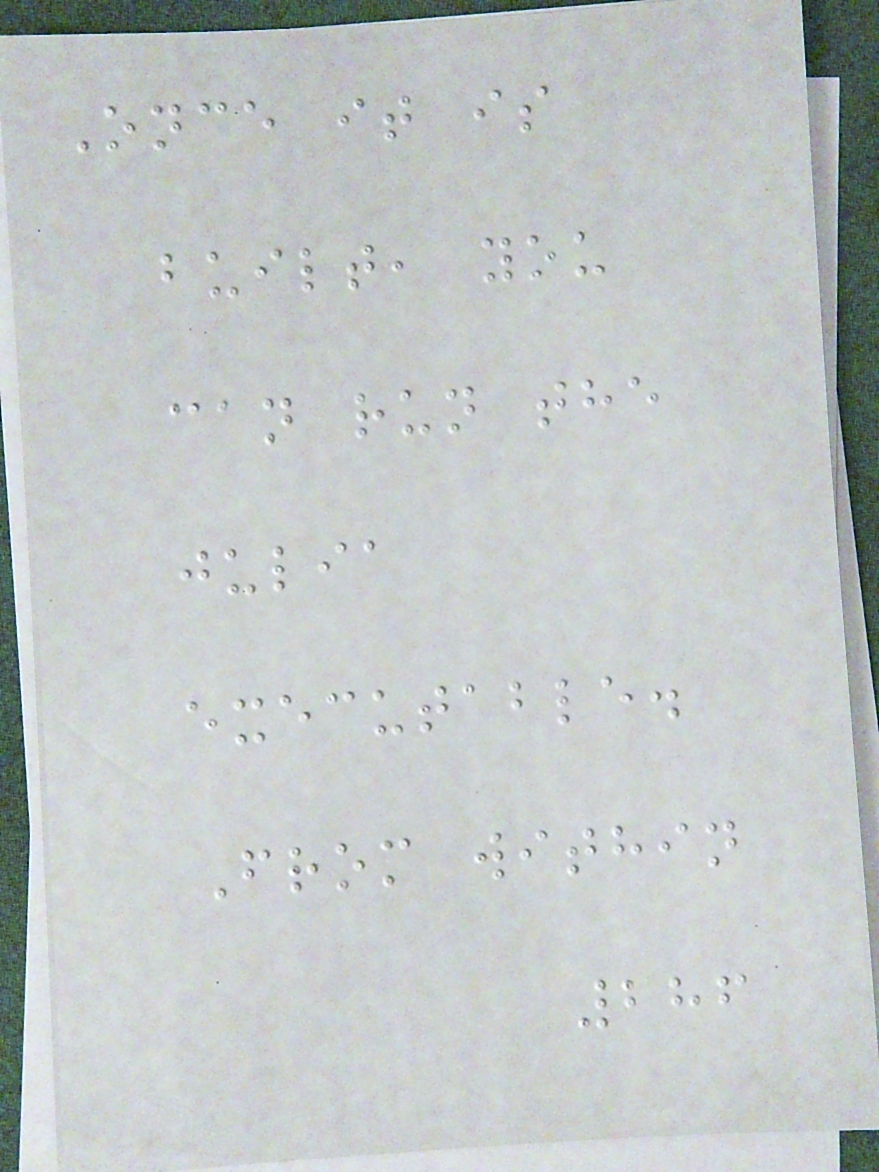Once it is
built, you
can run the
julia
executable.
From within
286
